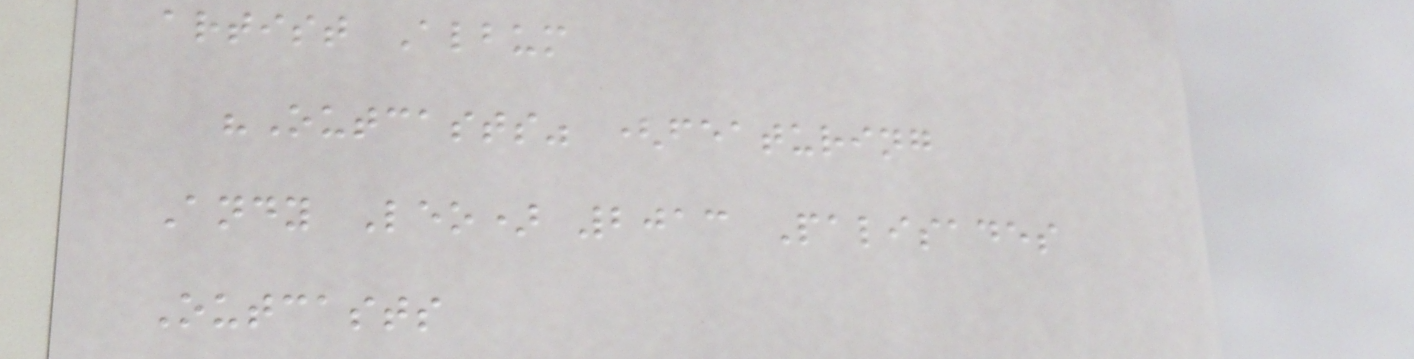artist Album
"Outcasts" (featuring
Andy Leo) 2013 Palisades
Outcasts
